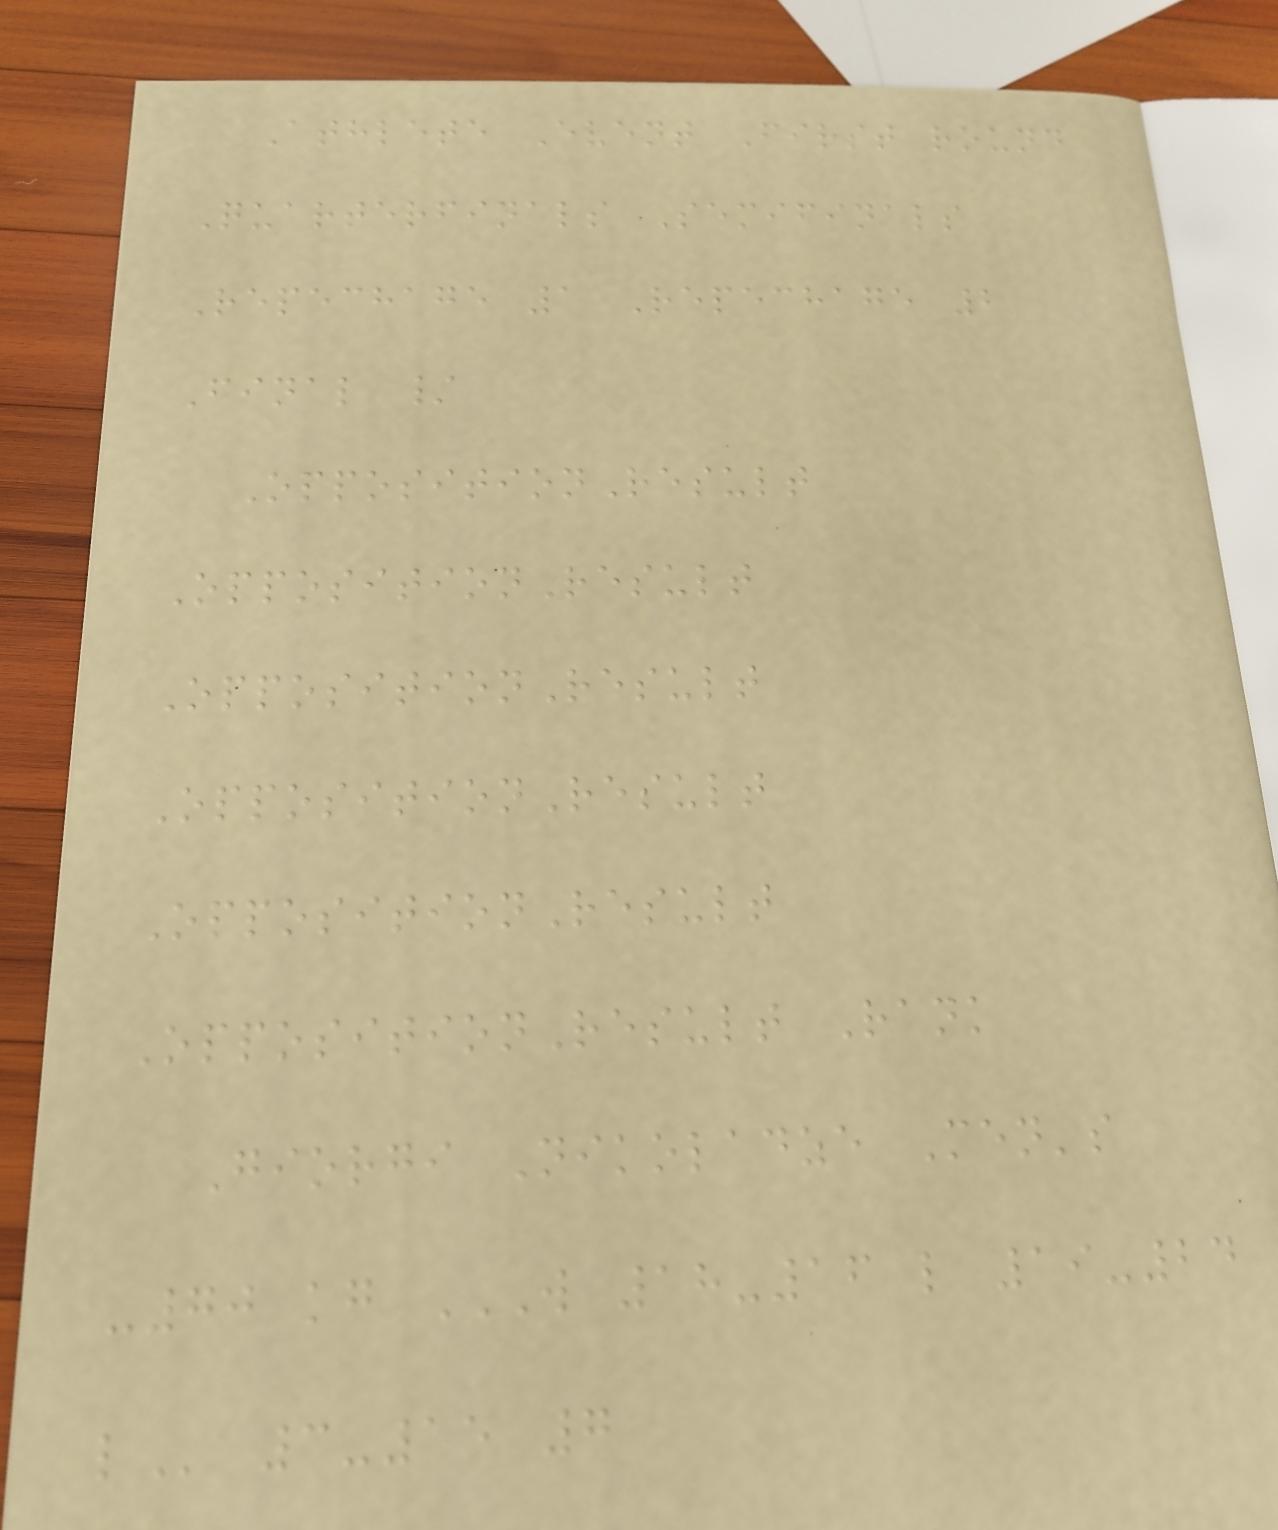Athlete Event First round
Quarterfinals Semifinals
Repechage 1 Repechage 2
Final /
OppositionResult
OppositionResult
OppositionResult
OppositionResult
OppositionResult
OppositionResult Rank
Giorgi Nikoladze Men's
-70 kg W 18-16 L 19-24
L 3-15 7
